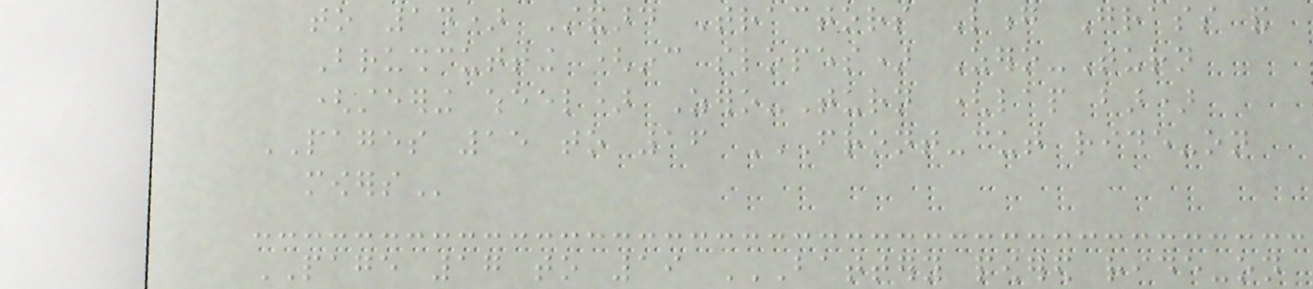to 14) Standard Tractors Long Grass and
Brushcutting (inc slopes) Zero-Turn
(steering wheel) Zero-Turn (lap bar)
PAGES 15 to 16 FRONT-CUT RIDE-ON
MOWERS
PAGE 17 to 19 BATTERY POWERED RIDE-ON
